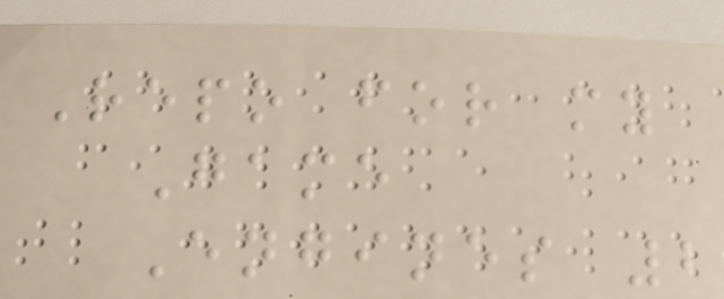Repo for my
Game
Engines 2
